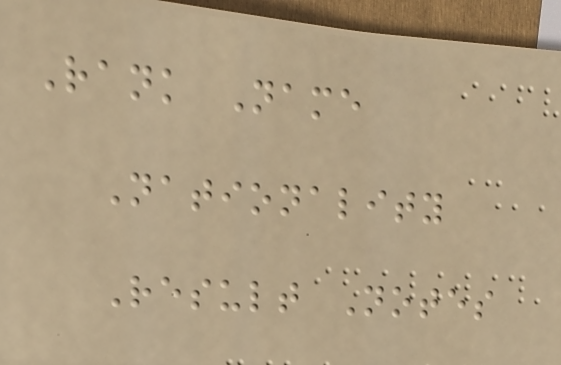Rank Name
Nationality
Result Notes
